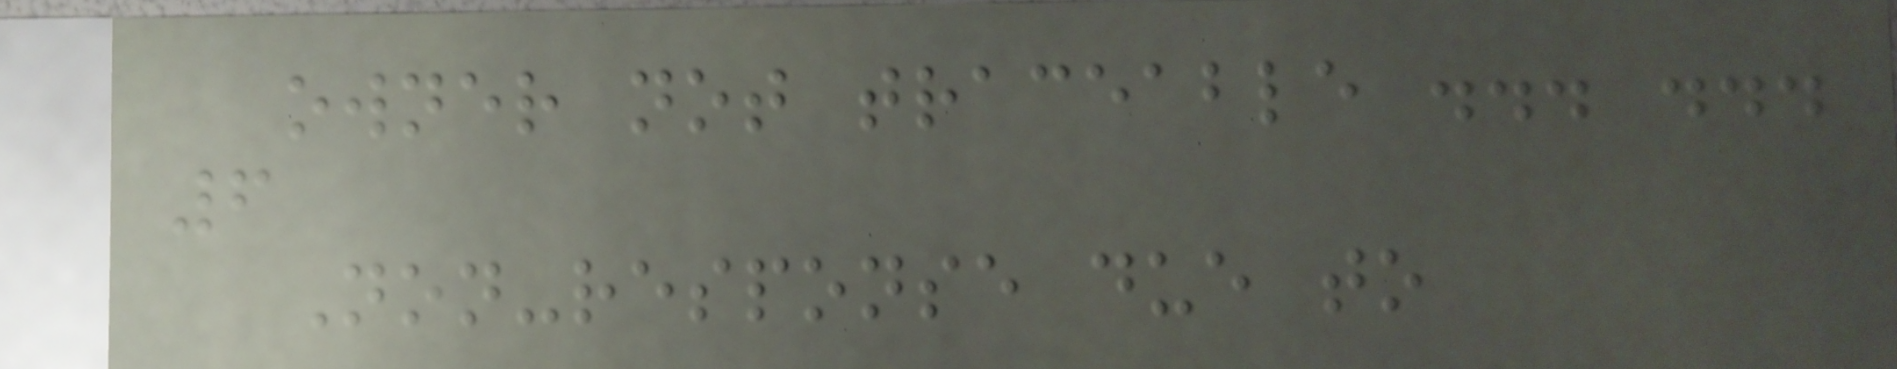owner not traceable ... ...
6
Non-response due to
